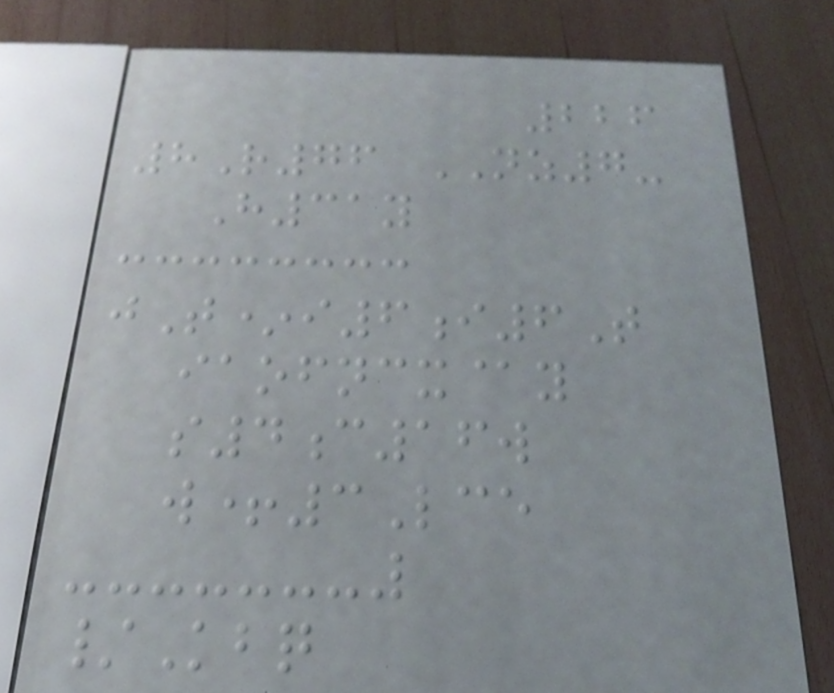226
8R76 NZ7-
H31y
jT*i6i6T
iaofncx@y
s4c16w
w+3Lce
/Kbq
